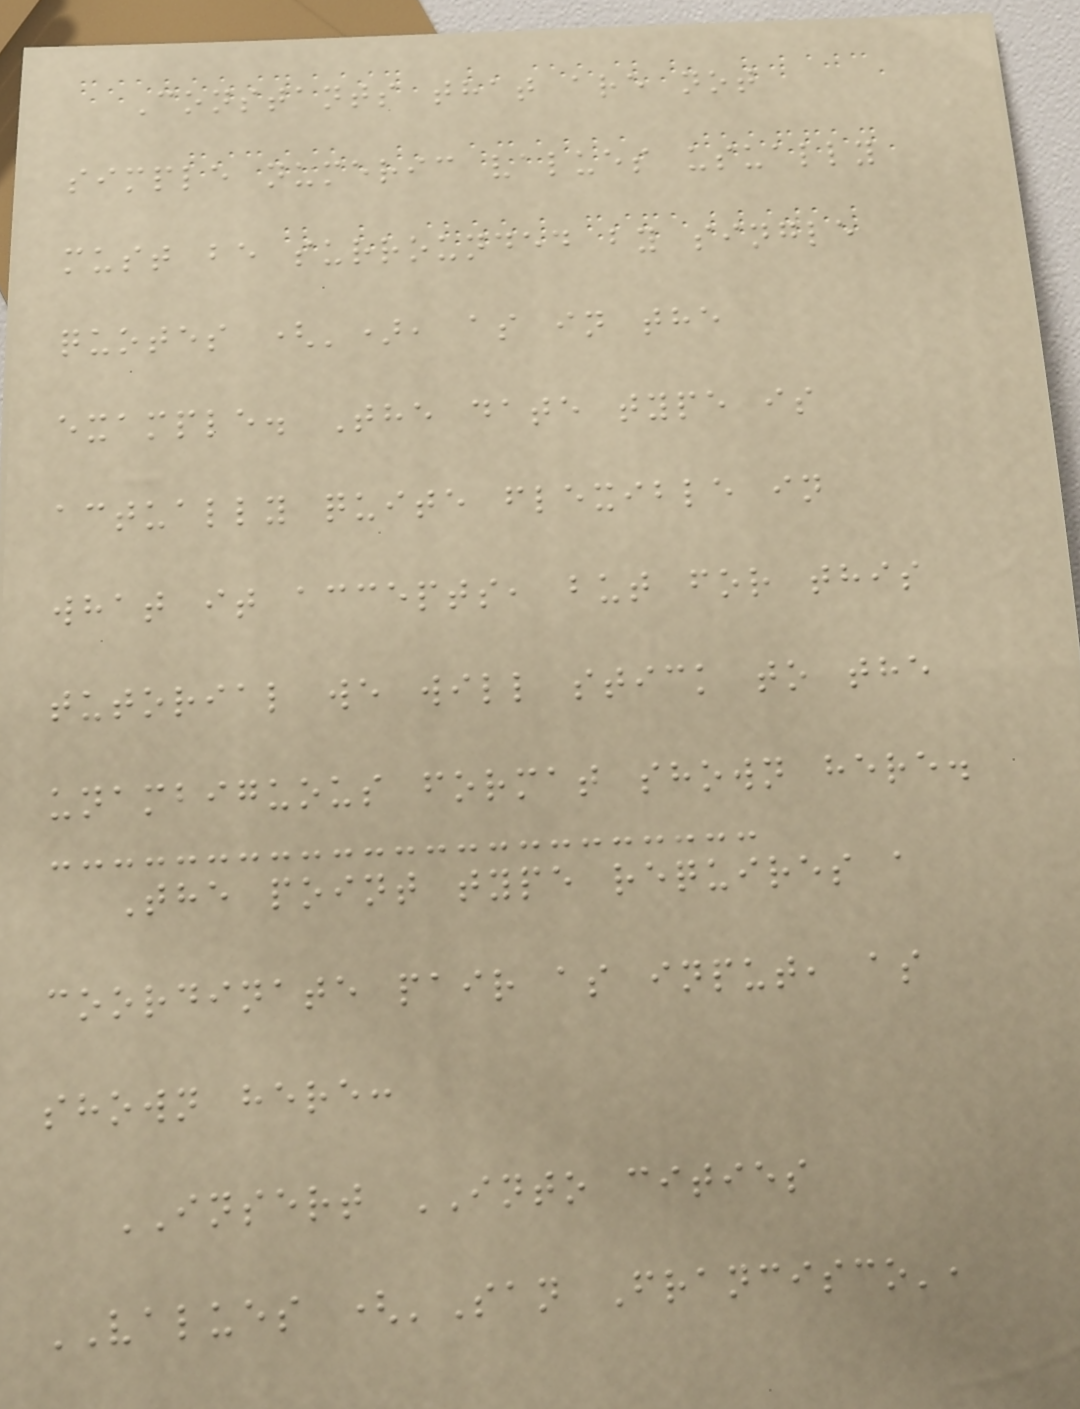Constants that are not
simple numeric values usually
must be surrounded by single
quotes ('), as in the
example. The date type is
actually quite flexible in
what it accepts, but for this
tutorial we will stick to the
unambiguous format shown here.
The point type requires a
coordinate pair as input, as
shown here:
INSERT INTO cities
VALUES ('San Francisco',
